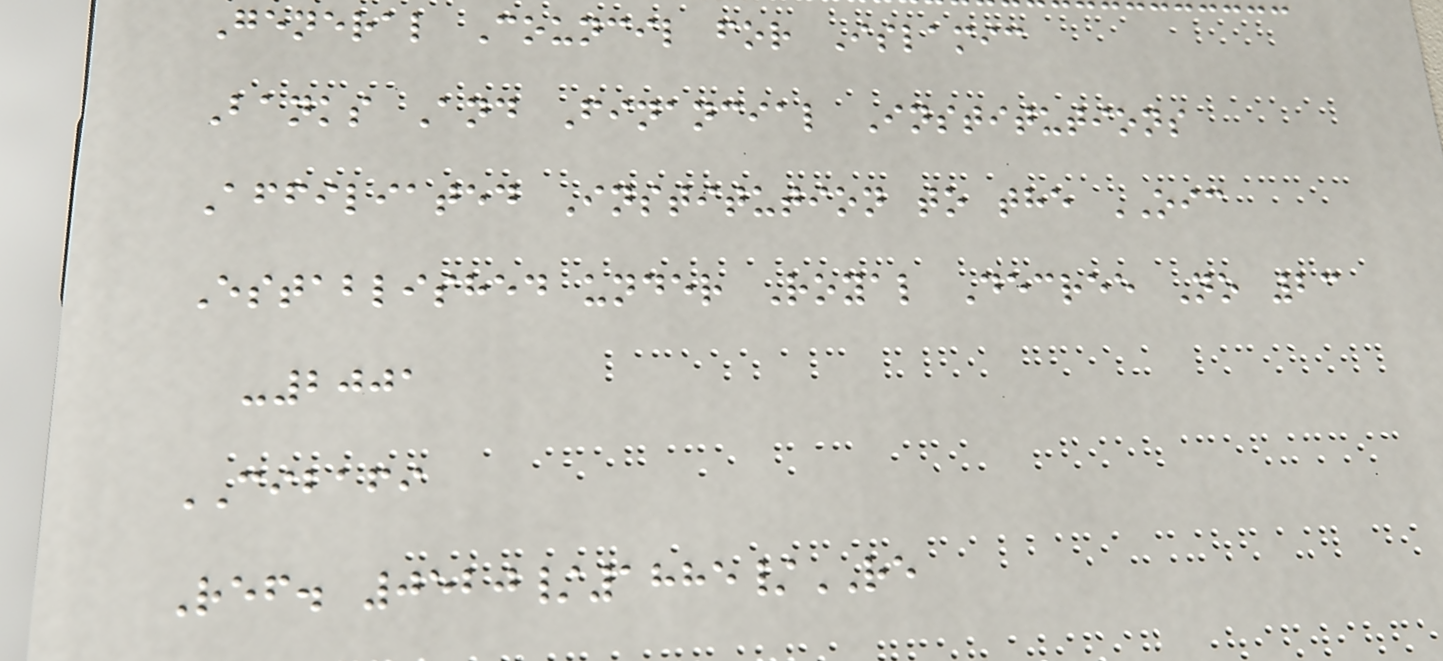General Council for Islamic
Banks And Financial Institutions
Affiliated Institution to the OIC
Established under Royal Decree No 23
-2001
CIBAFI
Ref. 0520/1885/RE
